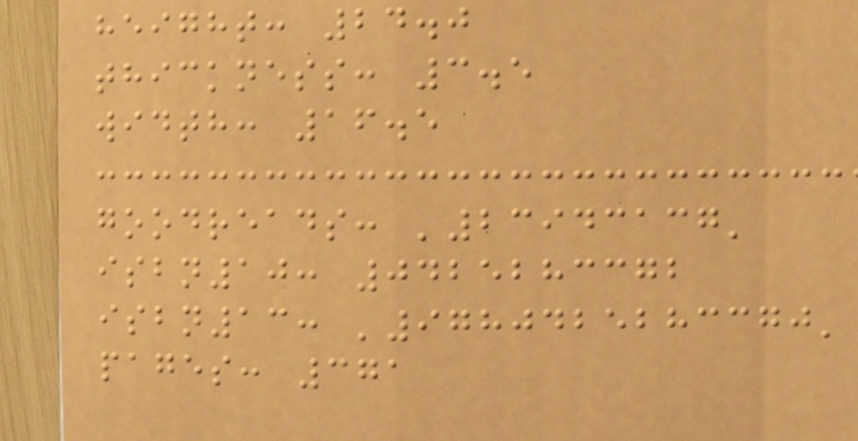height: 24.0
thickness: 3.5
width: 16.5
goodreads: '23943137'
isbn10: 0425283372
isbn13: '9780425283370'
pages: 371
